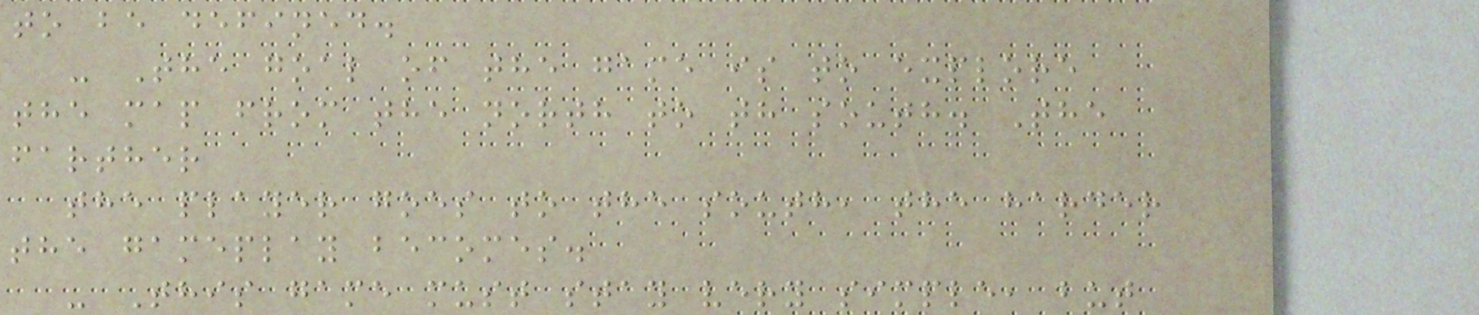to be defined.
- The goal of the game is to explore
the map from the north to th south. The
farther
the player goes to the south, the harder
the gameplay becomes.
- This game must stay very simple, but
